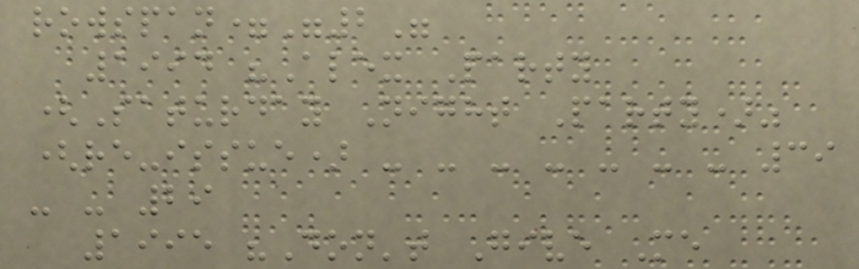rowspan="2"
1994 "Alex Party
(Saturday Night Party)"
(re-issue) - - - - - - - 39
- - 29
1995 "Don't Give Me
